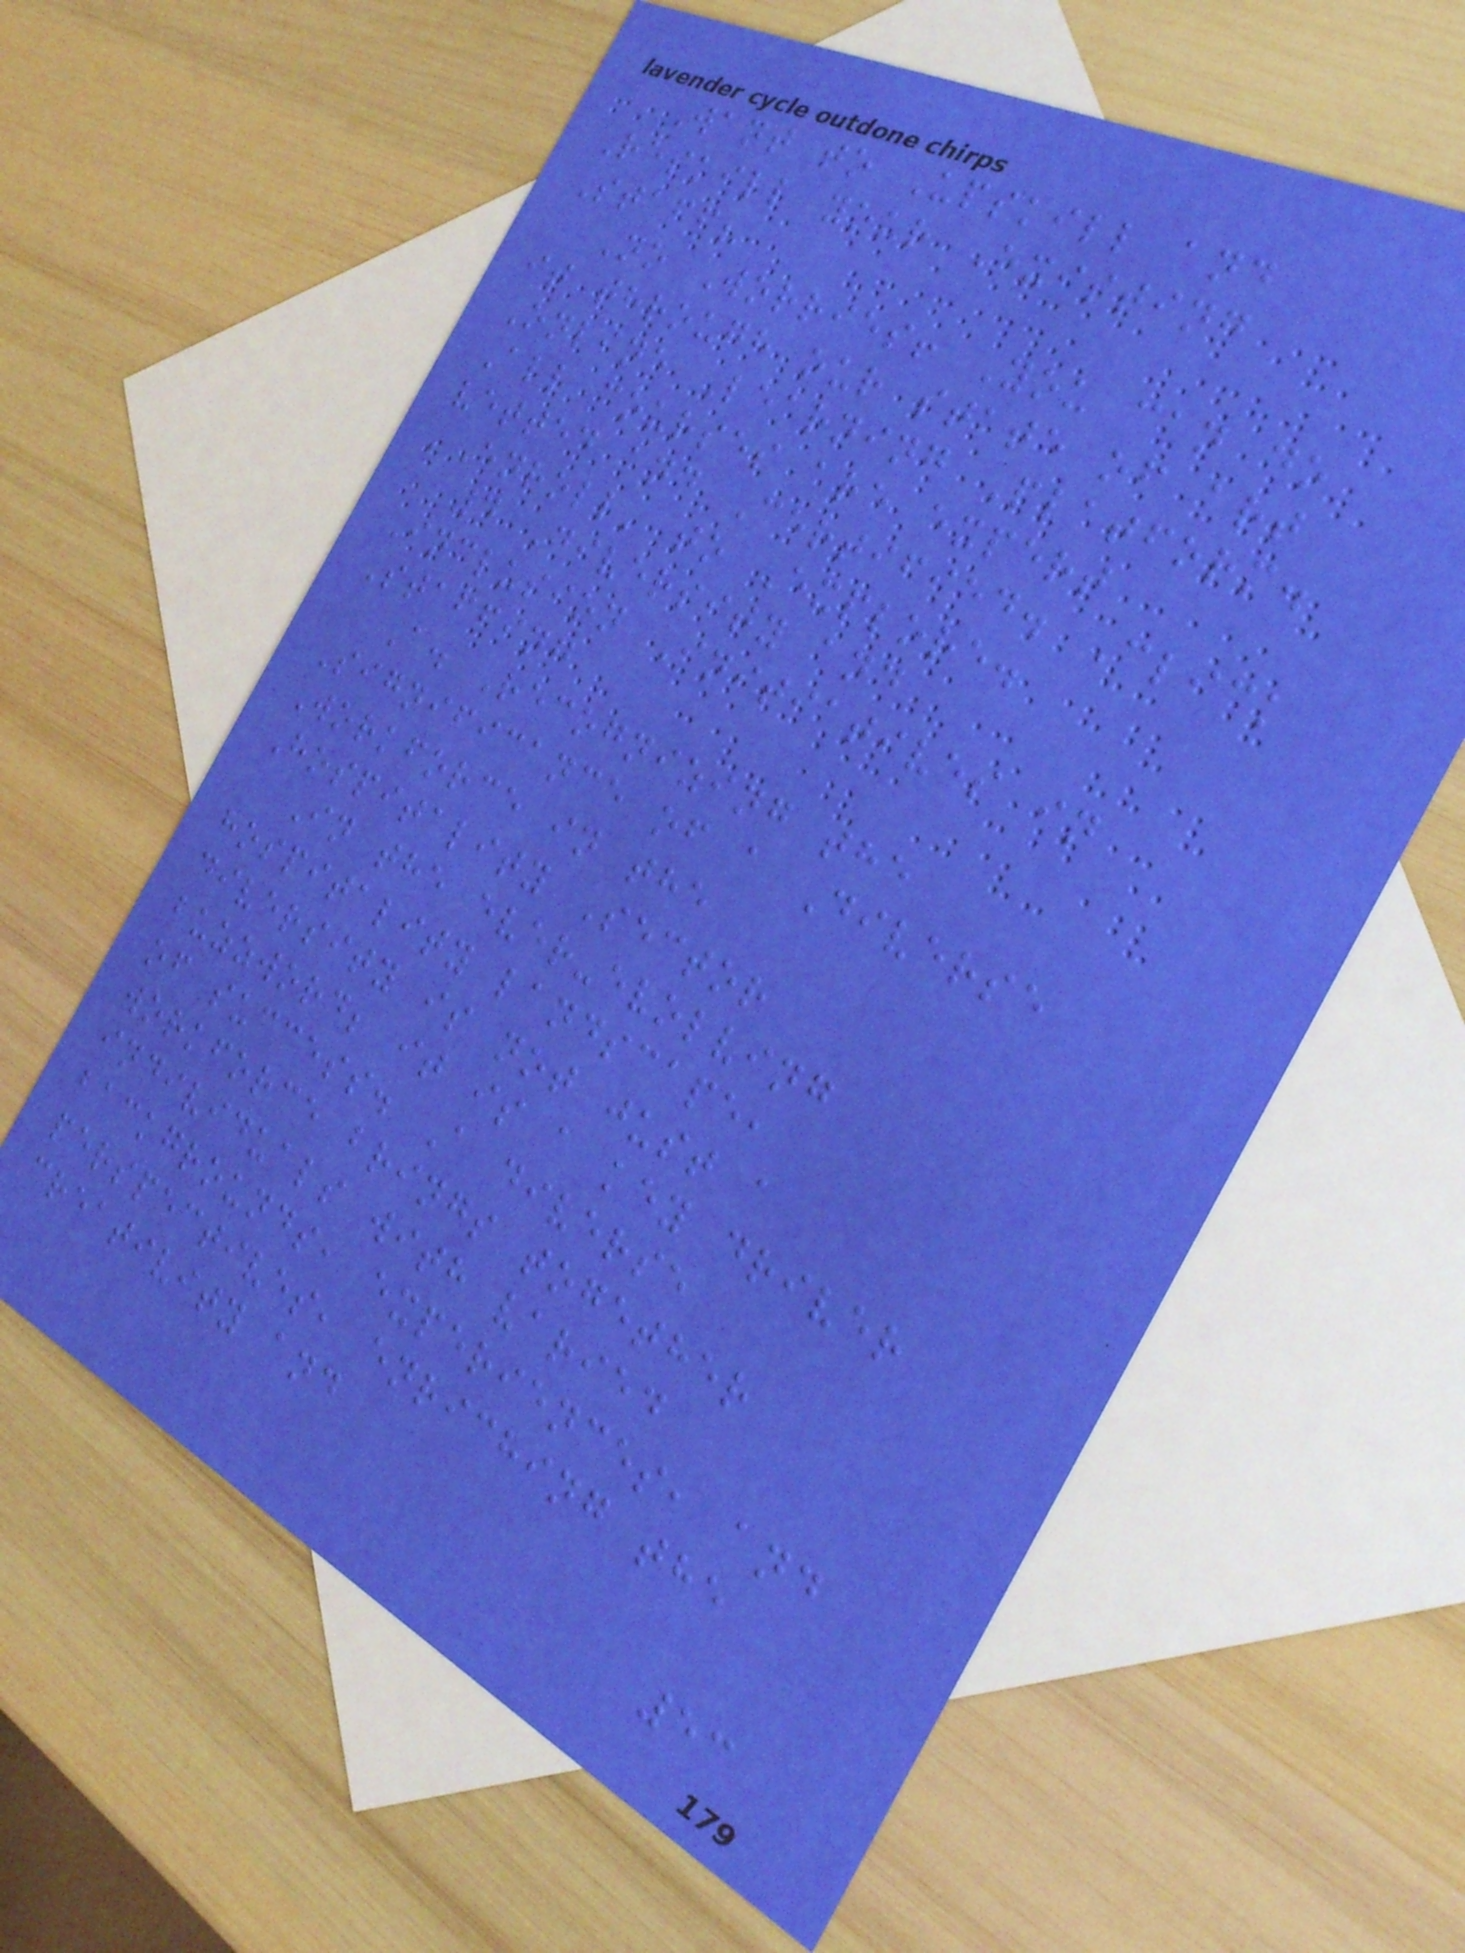Want to Upskill and
Reskill your Existing
Staff?
No Worries! You can do
it through our state of art
Online Learning Platform.
All courses are expert
vetted and Certified. Click
'Enroll' to Explore.
4 Diversity and
Inclusion Initiatives in
Staffing
A. Recognizing the
Significance of a Diverse
Workforce in the
Hospitality Sector
In the ever-evolving
hospitality landscape,
diversity is not just a
buzzword; it is a key driver
of success. A diverse
workforce brings together
individuals with varied
backgrounds, experiences, and
perspectives, enriching the
creativity and
53
